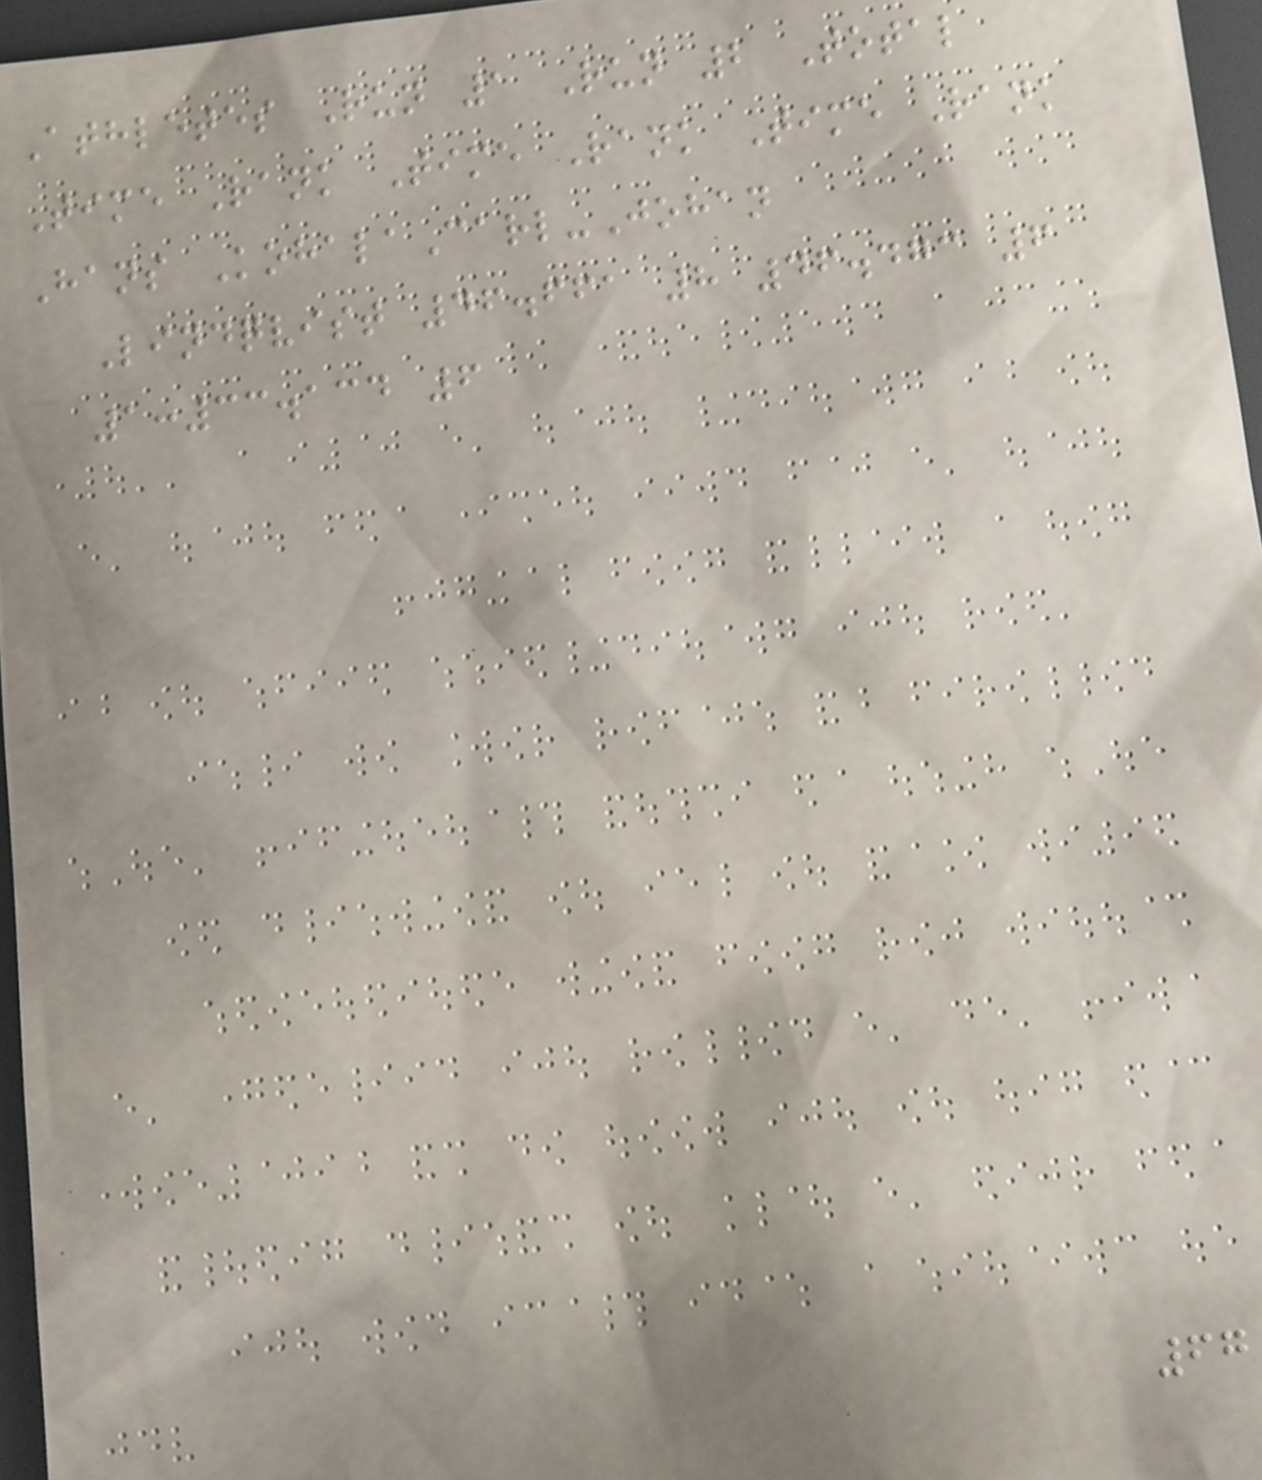Athletes Run 1 Run 2 Total
Time Rank Time Rank Time Rank
Hans KohalaCarl-Johan
Lindqvist 46.661 8 46.473 6
1:33.134 6
67
